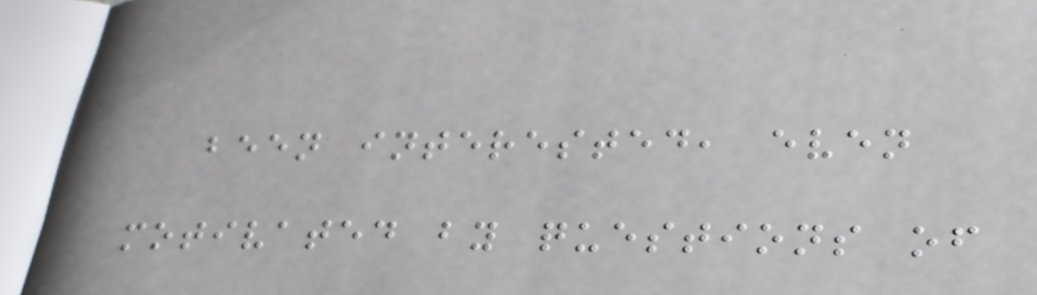been interested, even
motivated by questions of
